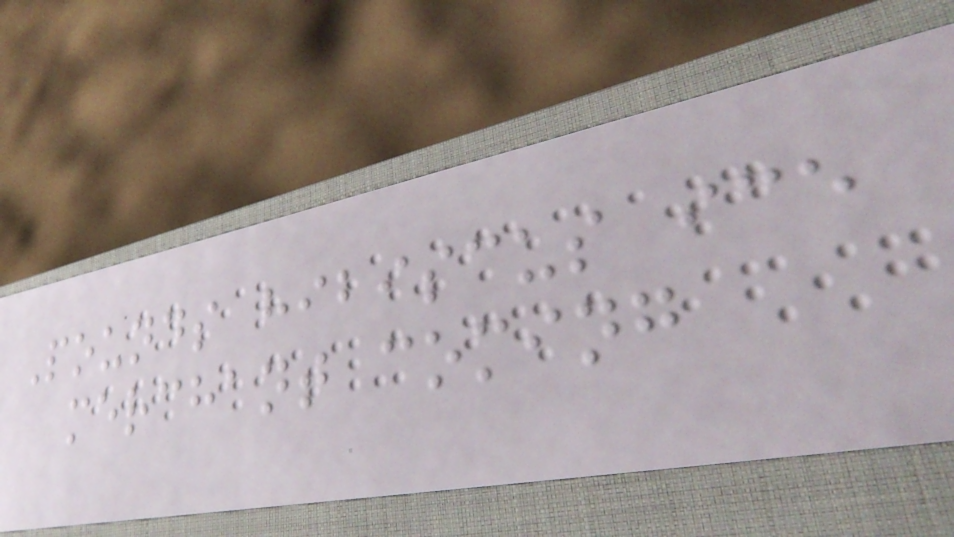Pounds hibiscus ice
merchant coming
